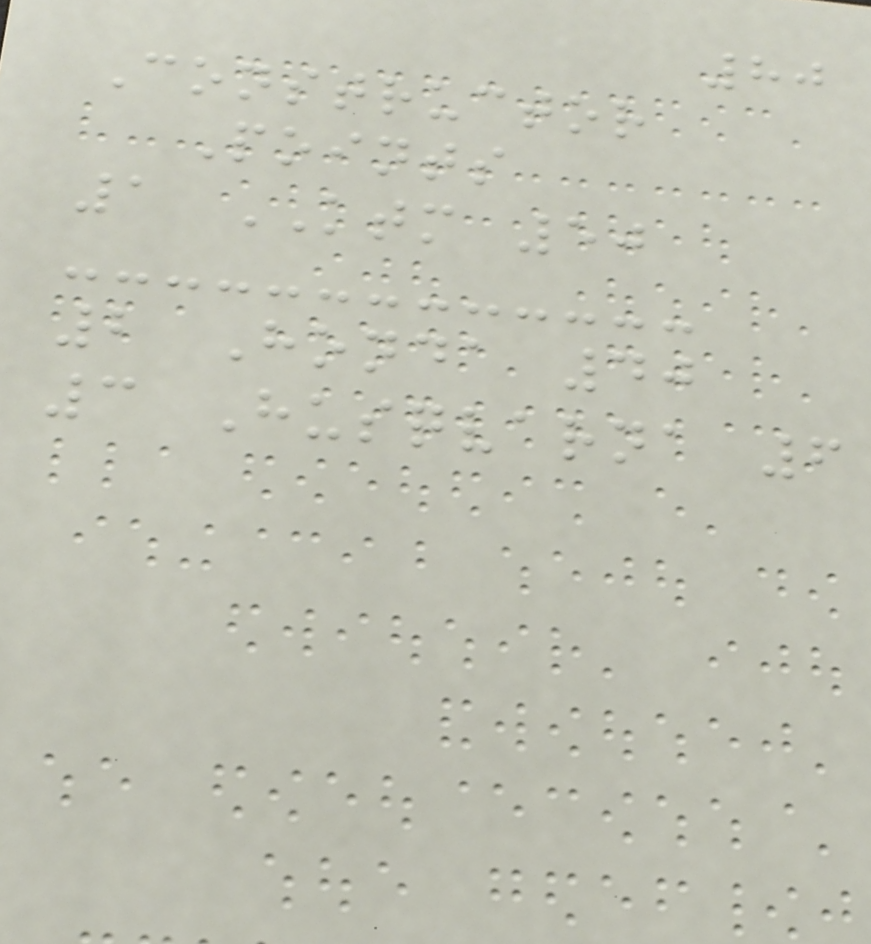80
Constructor
Points
1 KTM 50
2 Honda 40
3 Husqvarna 6
